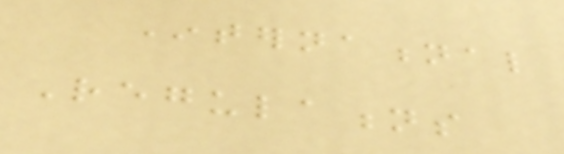International
Regulations
